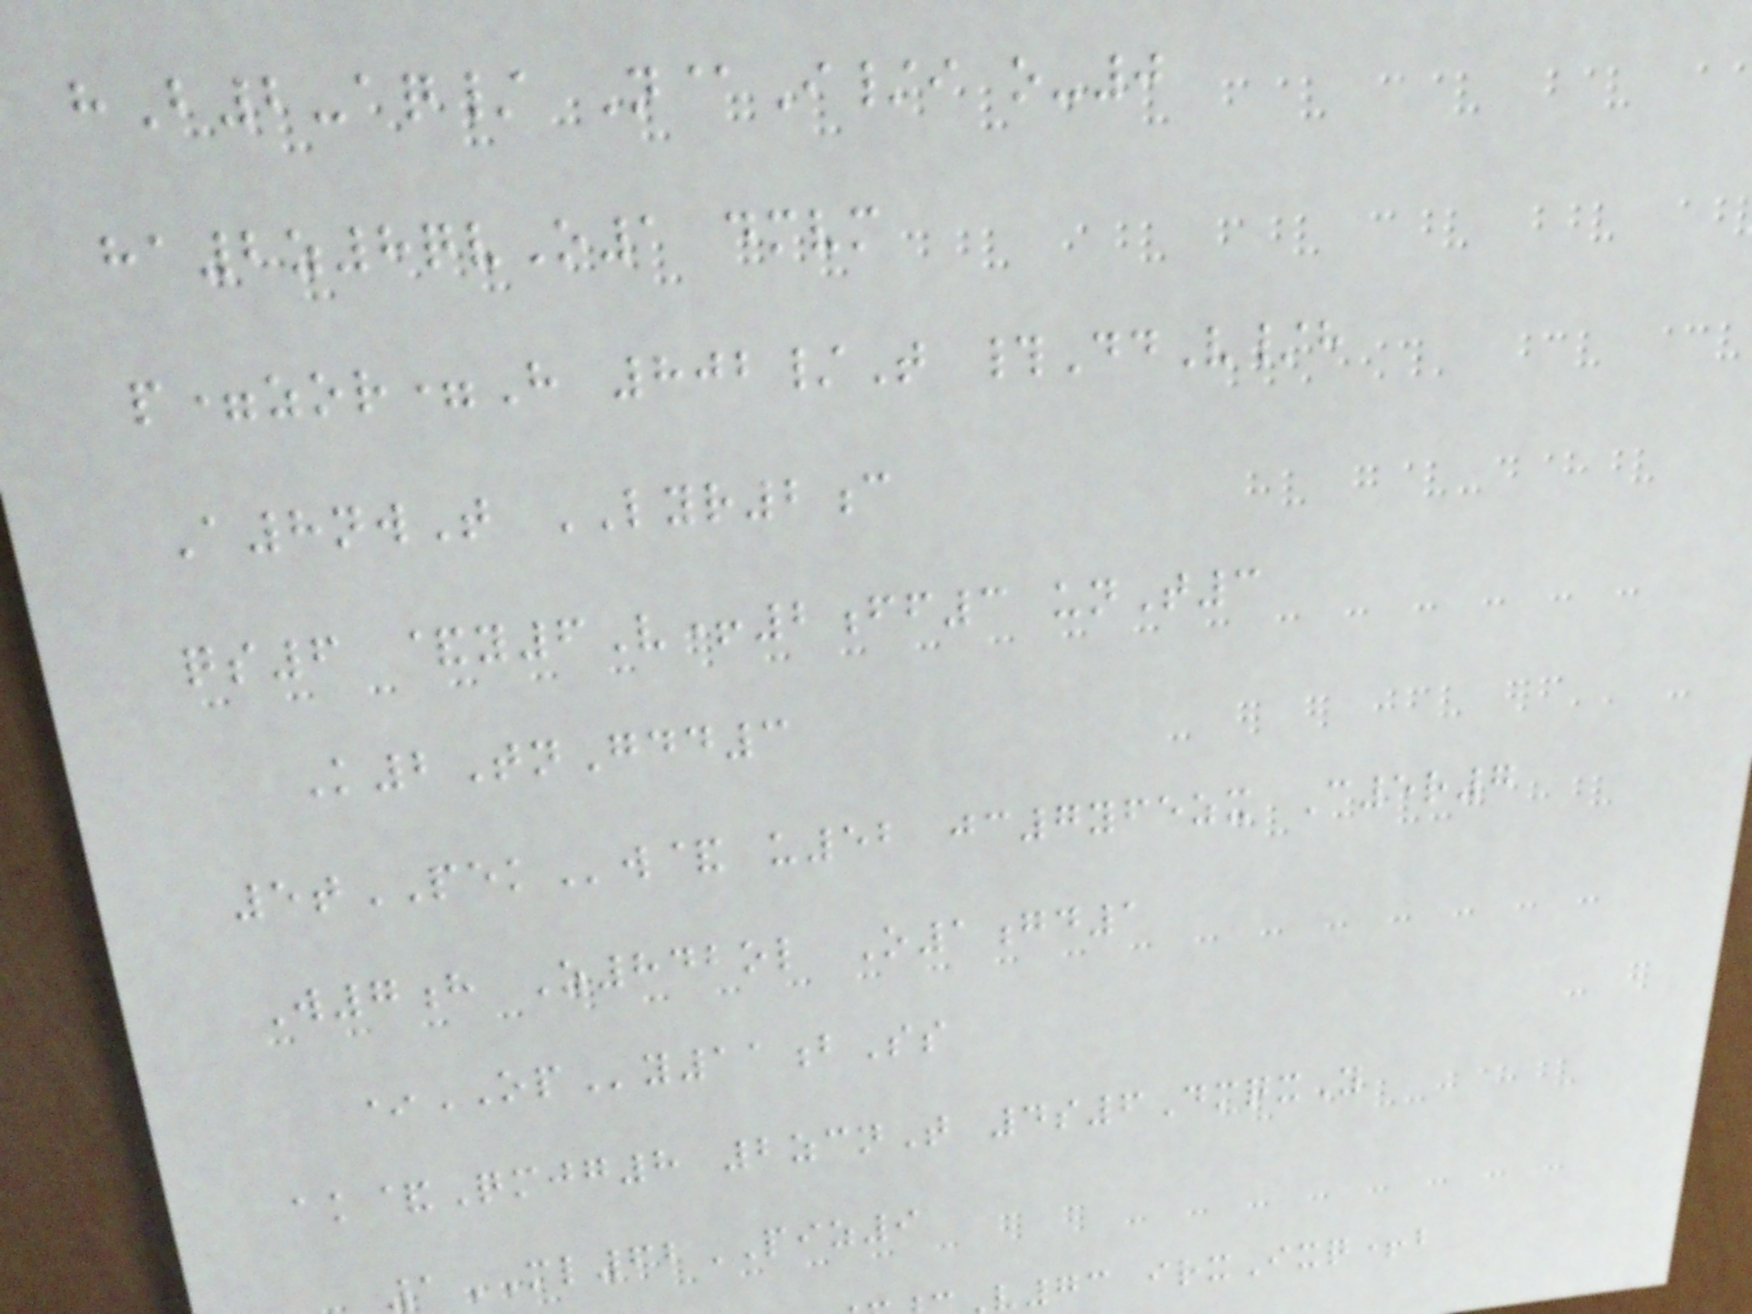hB2-aq/ N@I/i o-0
ha2z8qvO1 dmvm
p=zor=H 802/T #DdV/h
A8nwT LYR2c
qs6 &y6V+2ff3 unT3
K2TnGdd3
5tPEKw& u52 jc7yfezx C5r7
W7h Z842ol O1gd1
*OPy11bSs
ak&Qmjg8 2zcnT 4s6DmqxY
1ML62PIZ9
v73 irxIxq+b
